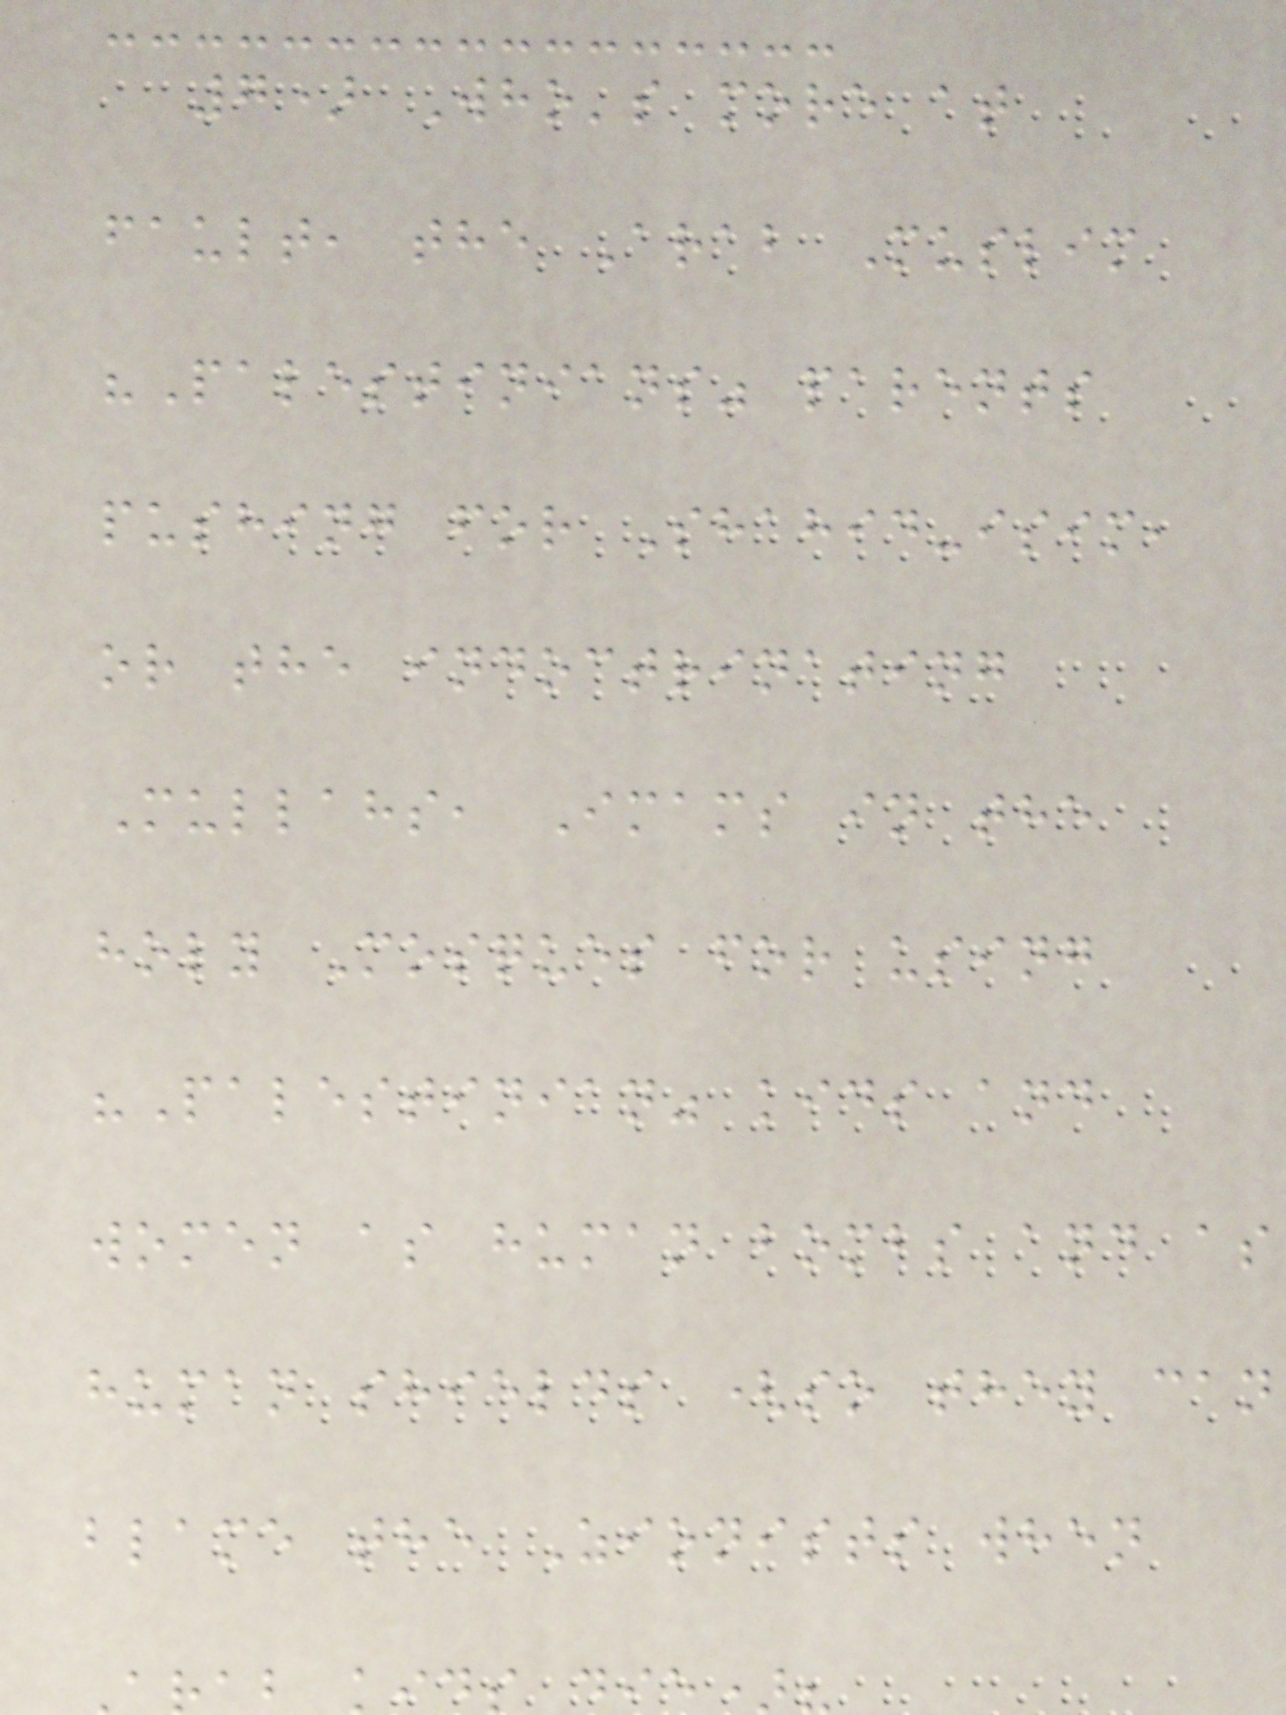7) Who's more at
fault, the Arab Muslim
"Palestinians" parents
pushing for Shahid-isim,
or the indoctrinating
Mullahs, Imams in the
holy Mosques for using
"Palestinian" kids and
women as human bombs and as
human shields (so they can
blame the Zionists when
